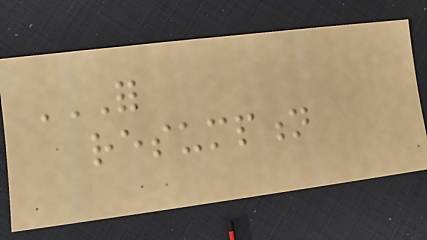FOR
RESUMPTION
